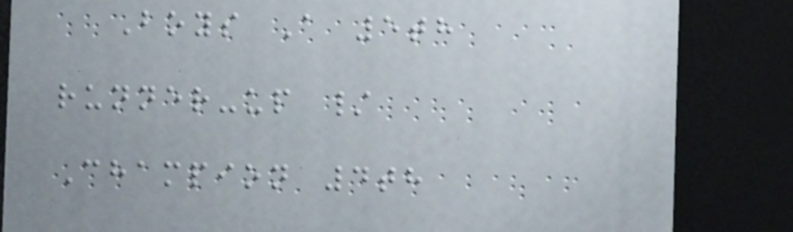Boys A 5th
runner-up /
Champion 4th
